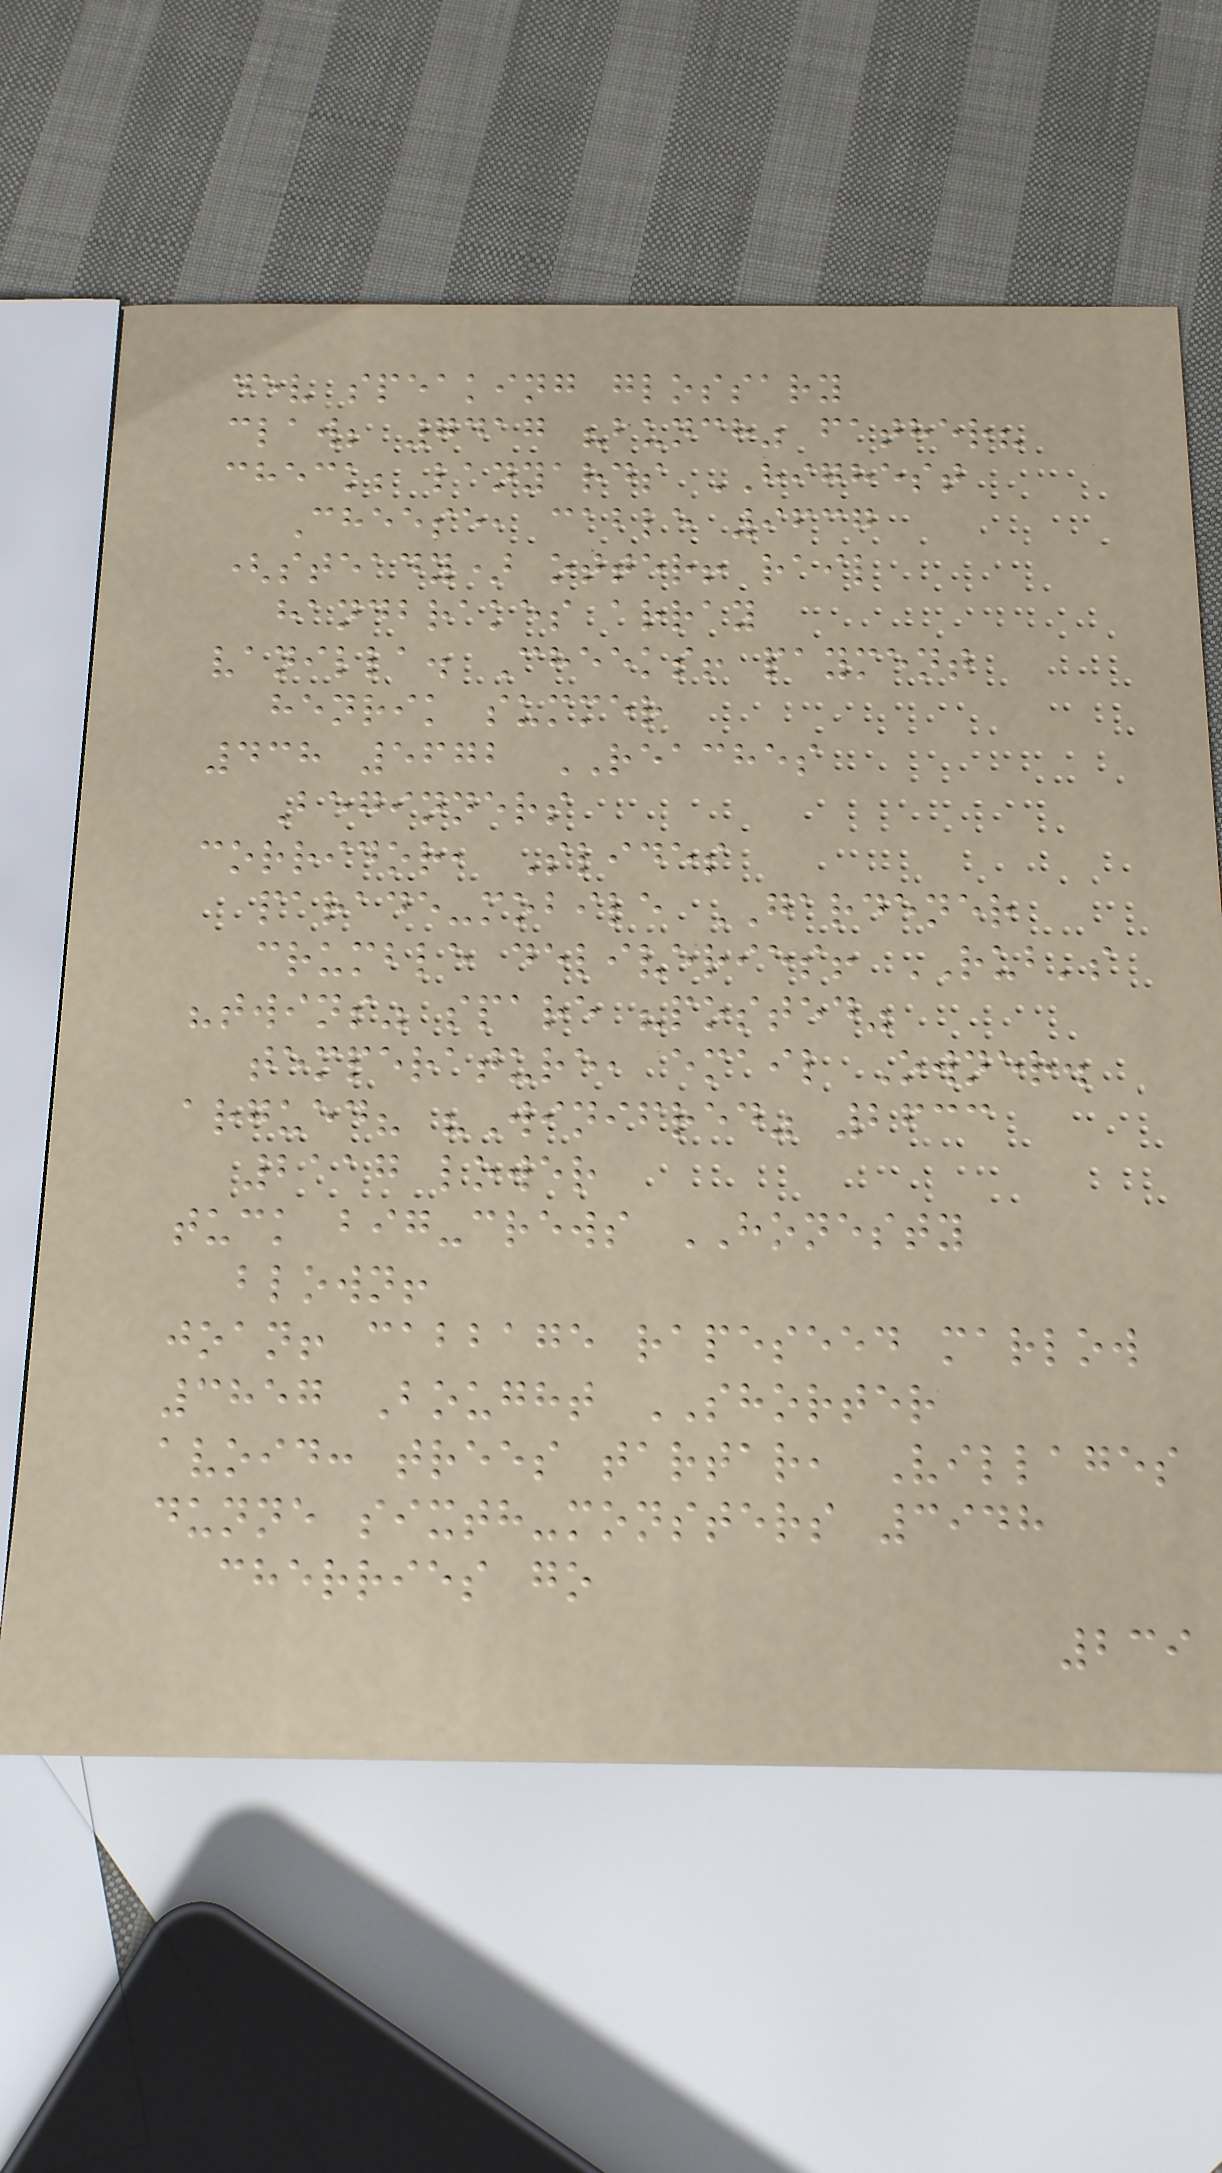dev speaking glossary
claw; 7417 "bunch" father?
check; lanyards HIGHEST
Cheese, cable 9637
(steady) otter! rail
handbrakes array
vanilla. Cheeks! payment
henrik summer
438 5672 REACHES
Beginners
corridor, Slides
parade-mobile GARDENER
crumble deliveries! RUB's
"twins" spare "posted"
temperature, email Owner.
argued? "Winifred" 2633
2117 lower
tuck big-crews HONESTY
blown!
joan! cabbage rapeseed marlow
3857 Bought SHORTER
avoid: trees tartar, Villages
dunne sixth-monsters 3948
cherries go
239
